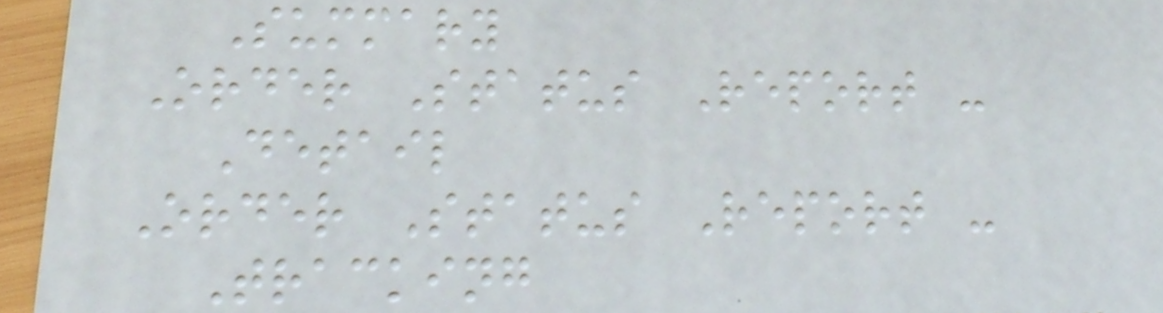Summary
Order Status Report -
Detail
Order Status Report -
Tracking
